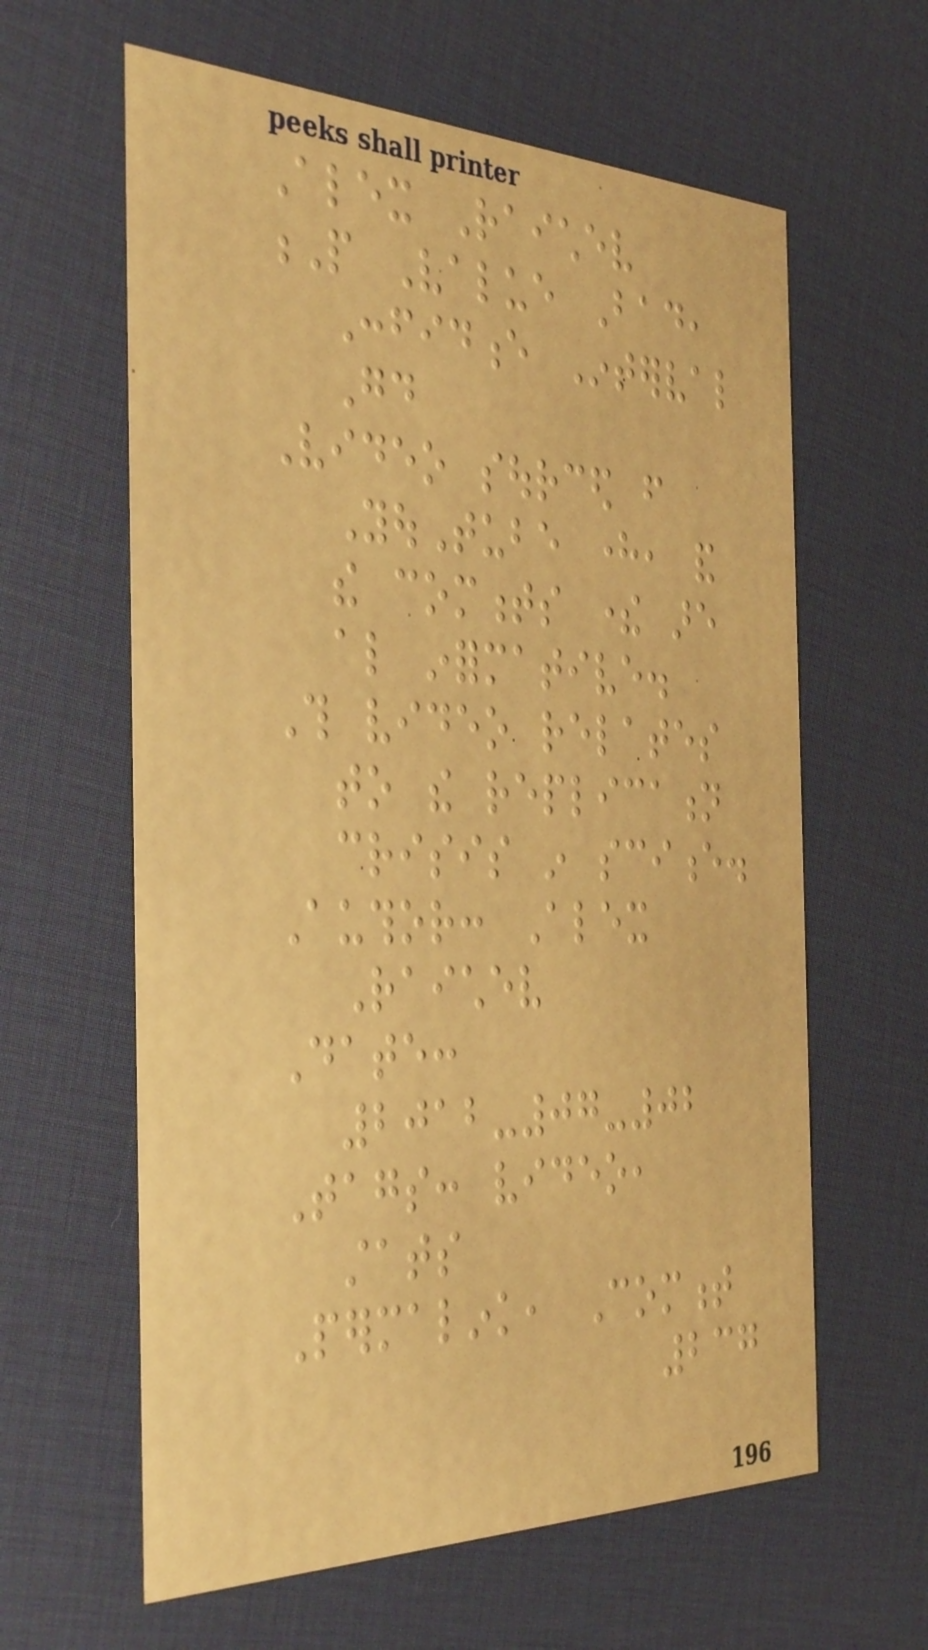Alex Raichev
P Value Bad,
Confidence Interval
Good
Video sourced from
YouTube here, and
the comments there are
also informative.
This video relates
to the replication
crisis in science.
Author: Alex
Raichev
Date:
2012-07-02
Tags: video,
stats
Permalink, Comment
237
